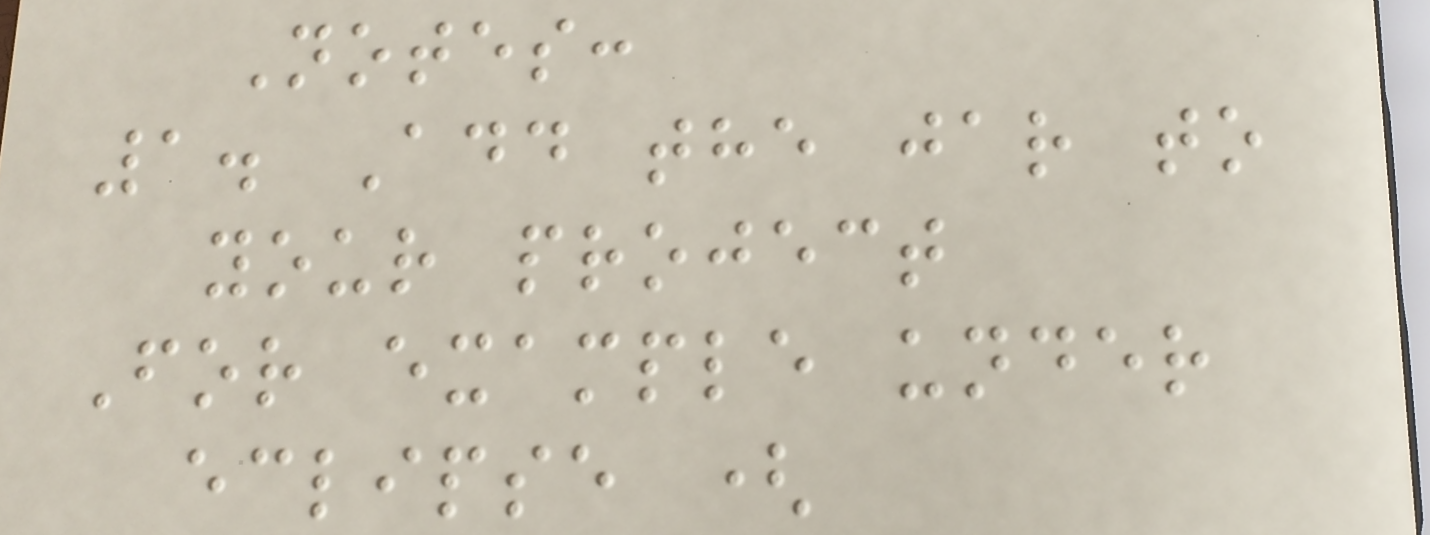Notes:
1. Add the jar to
your project
For example under
eclipse (
